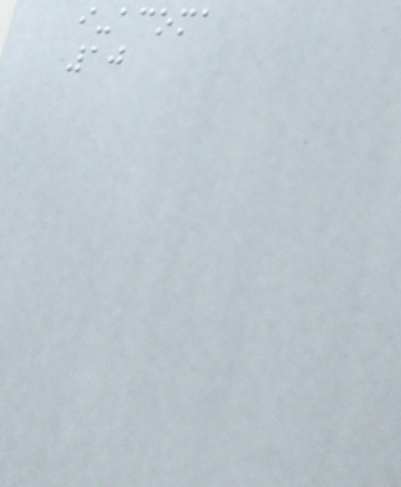i-acoma
10
